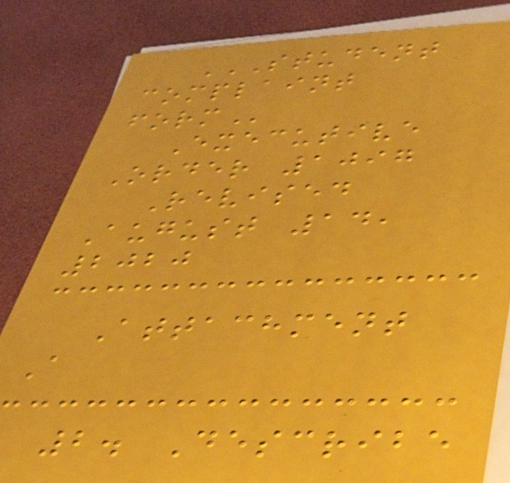STUDENT
COMPLAINT
FORM
Executive
Order 1097
Revised
August 14,
2020
Attachment
A
2. Describe
